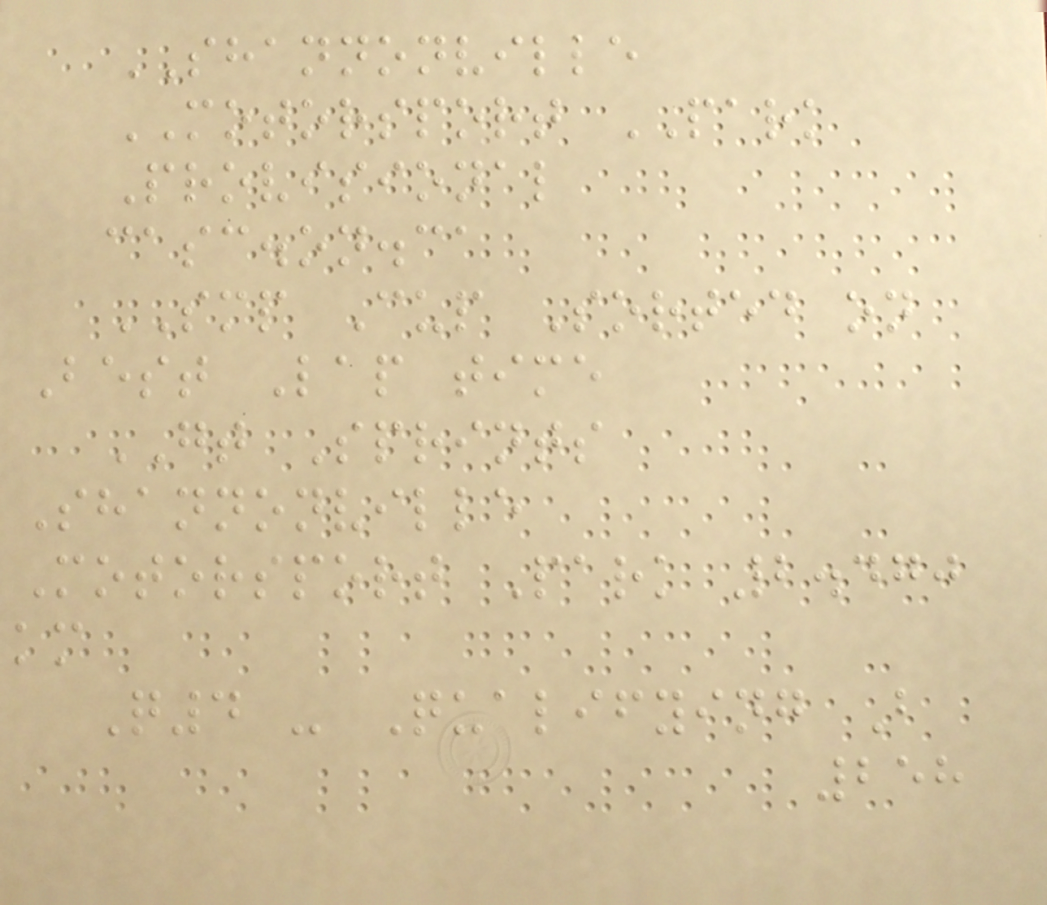SHANNONVILLE
MOTORSPORT PARK
Provisional
casc.on.ca
SMP Cup Sorted on
Best Lap time
GT Sprints
Shannonville
Motorsport Park 2.470
km
Q4 - Qualifying B
258
